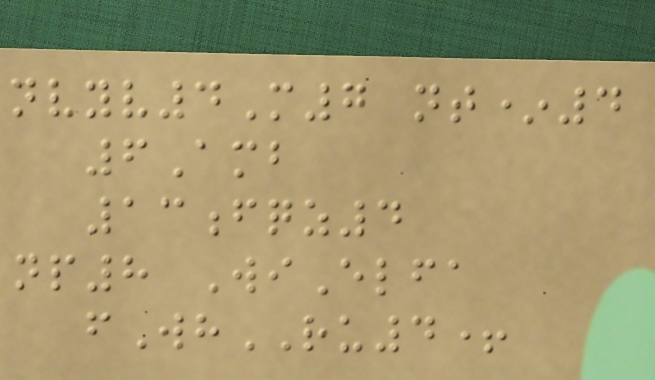nvyv4M7 nt*4
6Amb
13fqz4
np8 WiElfa
fWhRU4+
